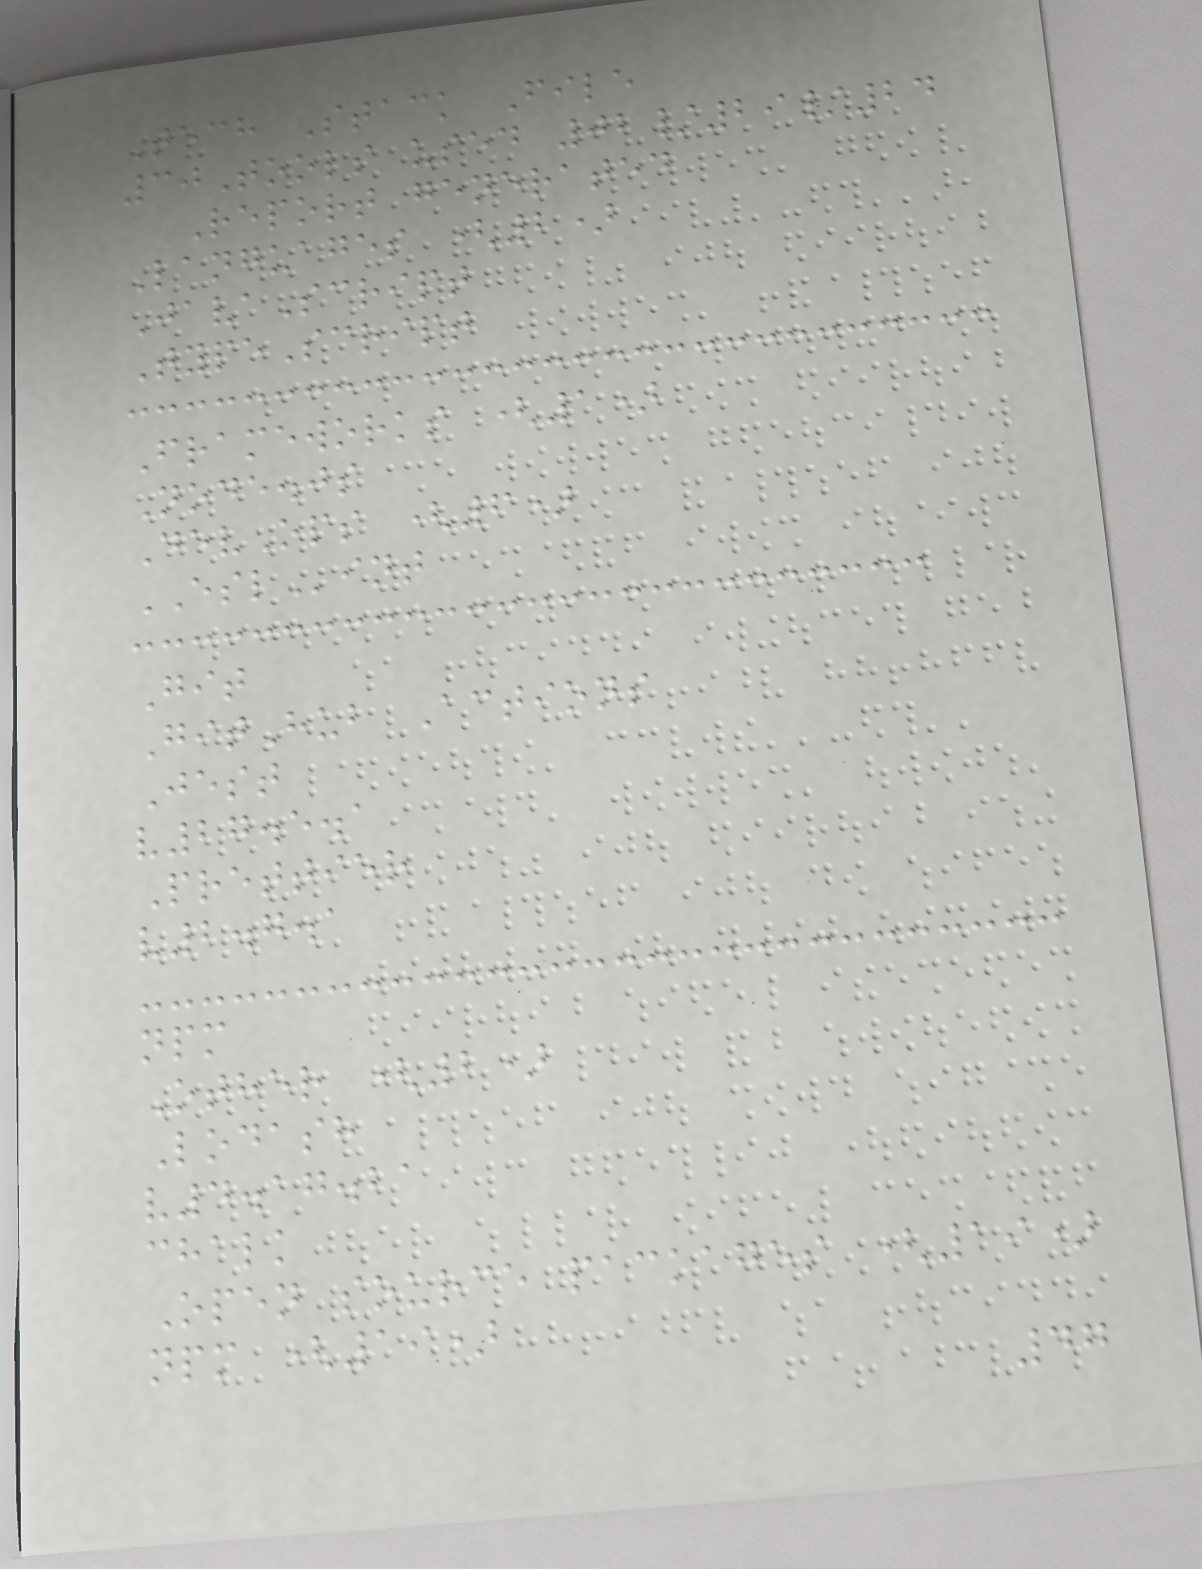Tech Stack File
30Tools used 02/29/24
Report generated
Languages (2)
JavaScript
TypeScript
Frameworks (1)
Node.js
DevOps (6)
ESLint
Git
GitHub Actions
Jest
v27.5.1
Prettier
v2.7.1
npm
Other (2)
Lodash
v4.17.21
chalk
Open source packages (19)
npm (19)
47
